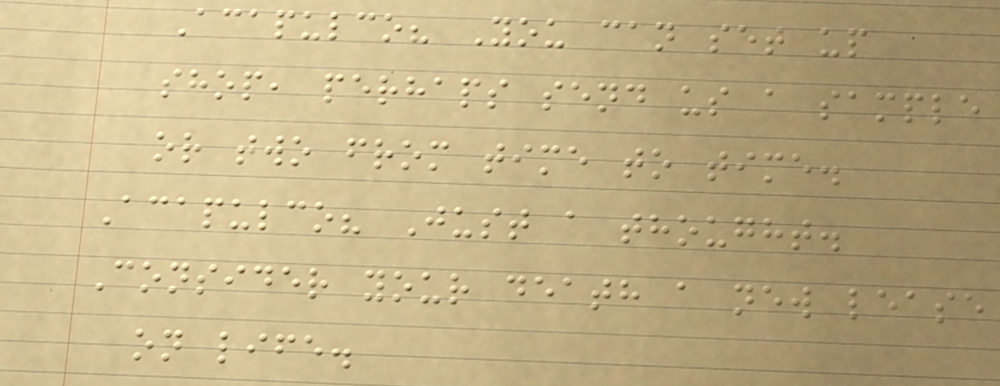Acapulco? You can set up
shop, perhaps send us a sample
or two from time to time.
Acapulco? Just a thought.
Consider your death a new lease
on life.
